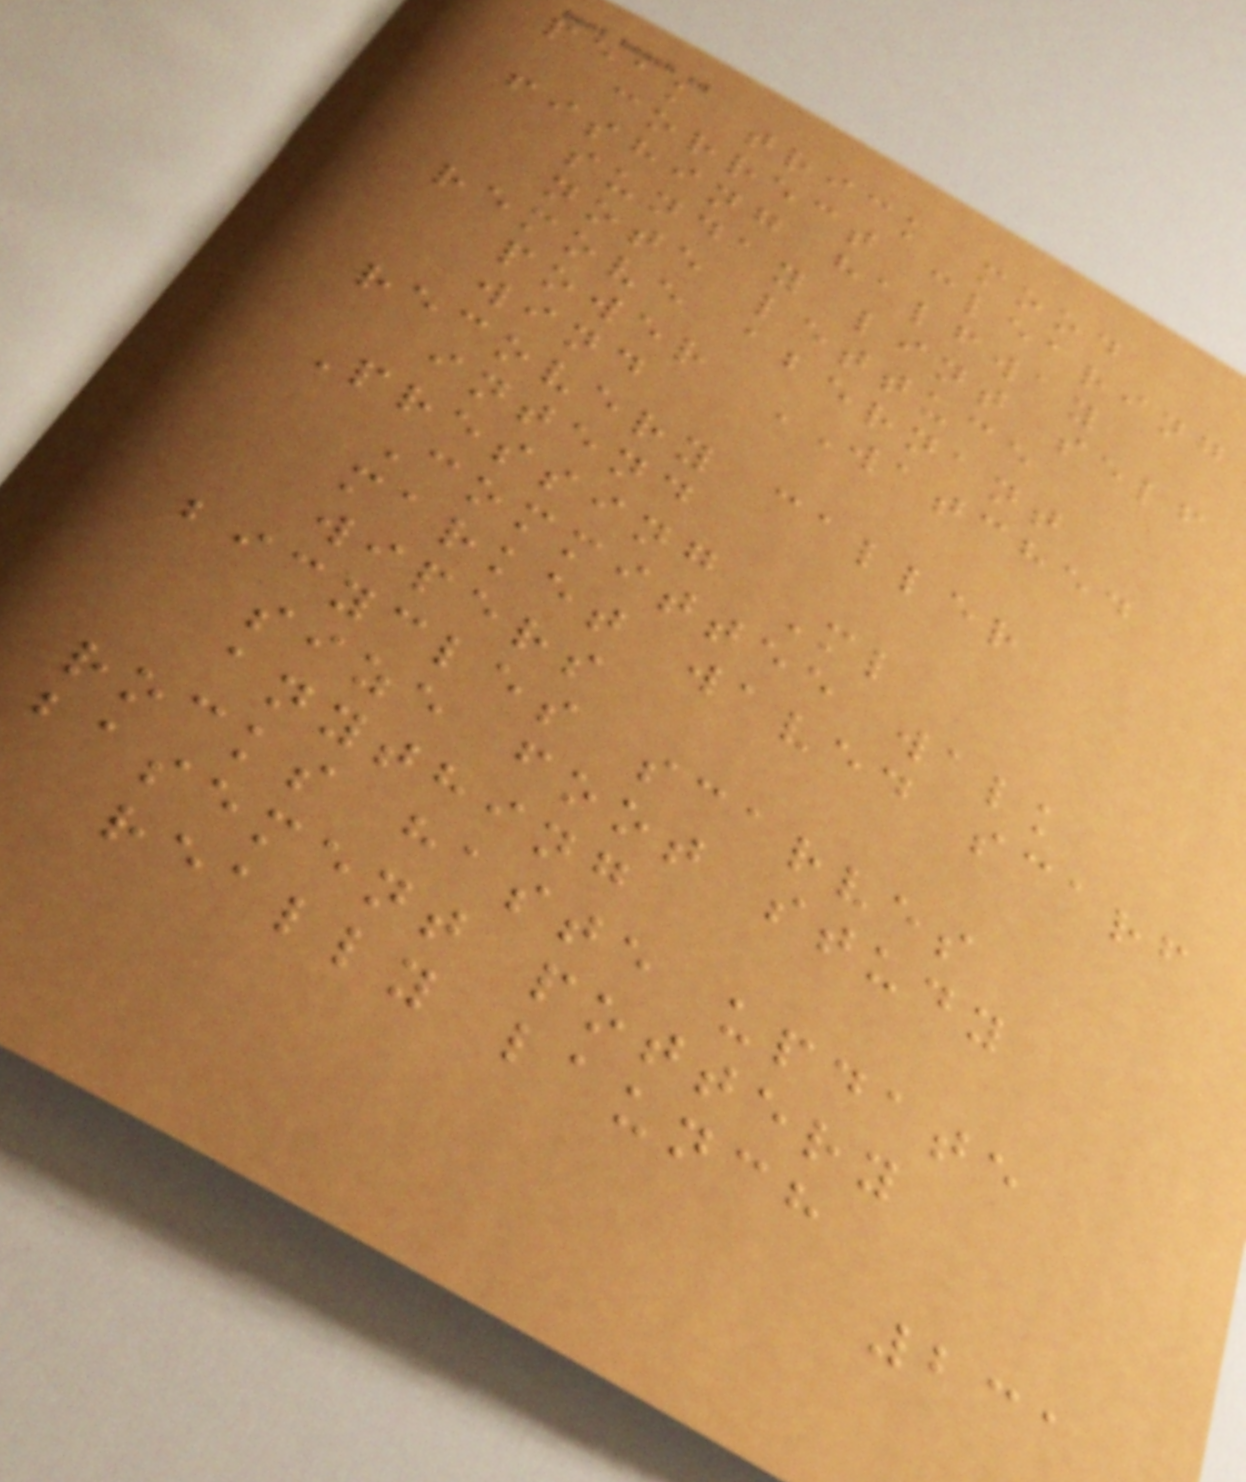peak trick mood
correct clearing
fishing halfway
sunday lint self
note lettuce
remove abernant
power WATCHED
wind
recovery caller
intend
Pressing Ml
Committee walk
market waved scarf
wipers
bicycles scarves
size foot study
anything
rocks haste update
basement pottery
really launch
231
